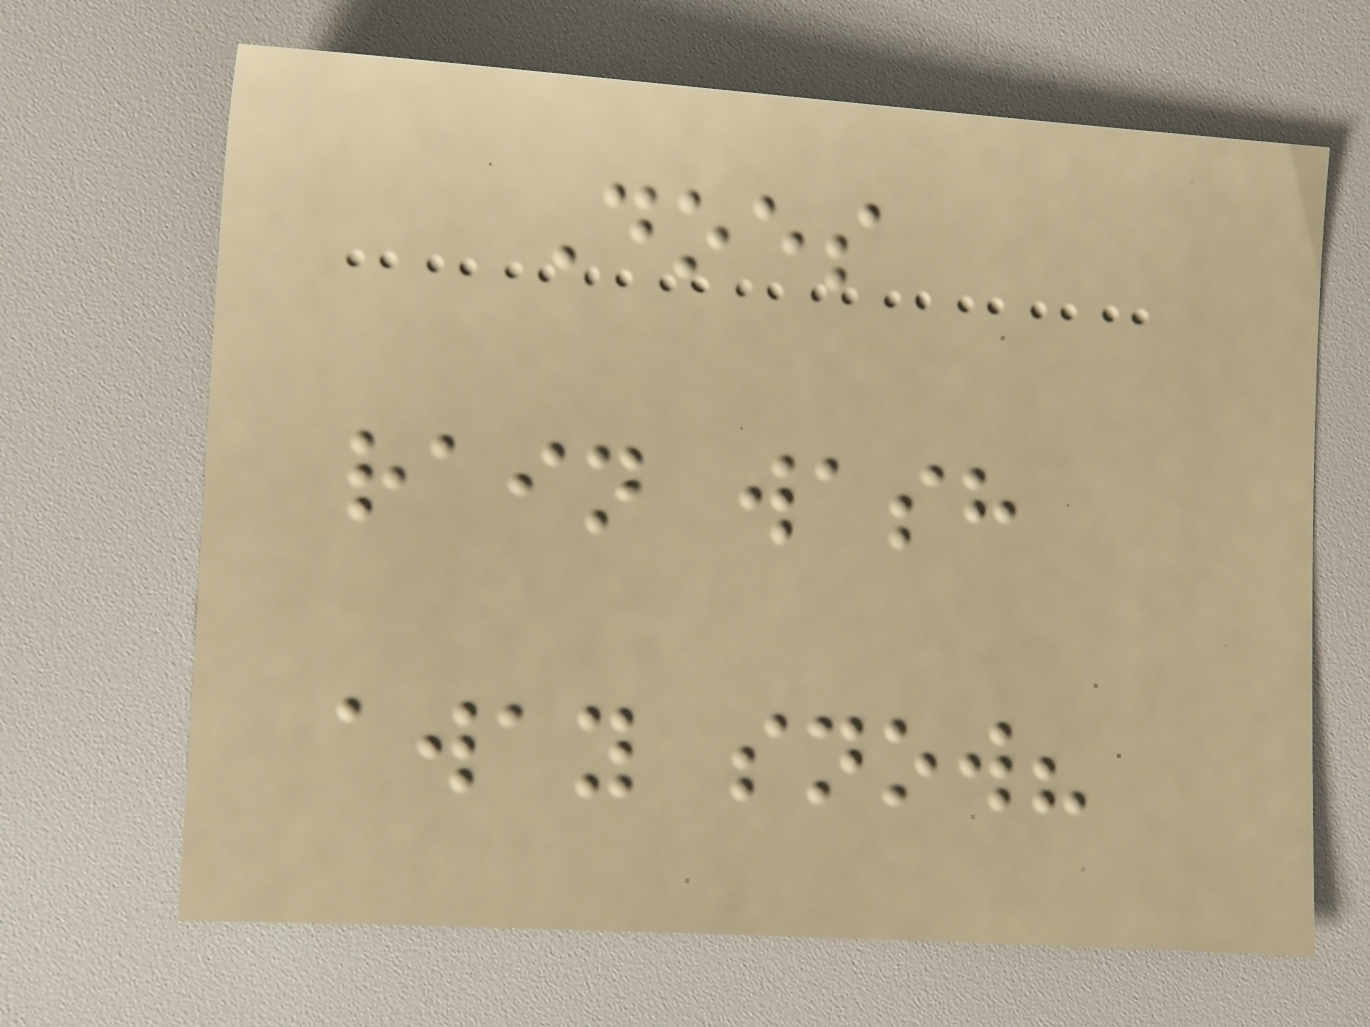Does
rain wash
away snow?
